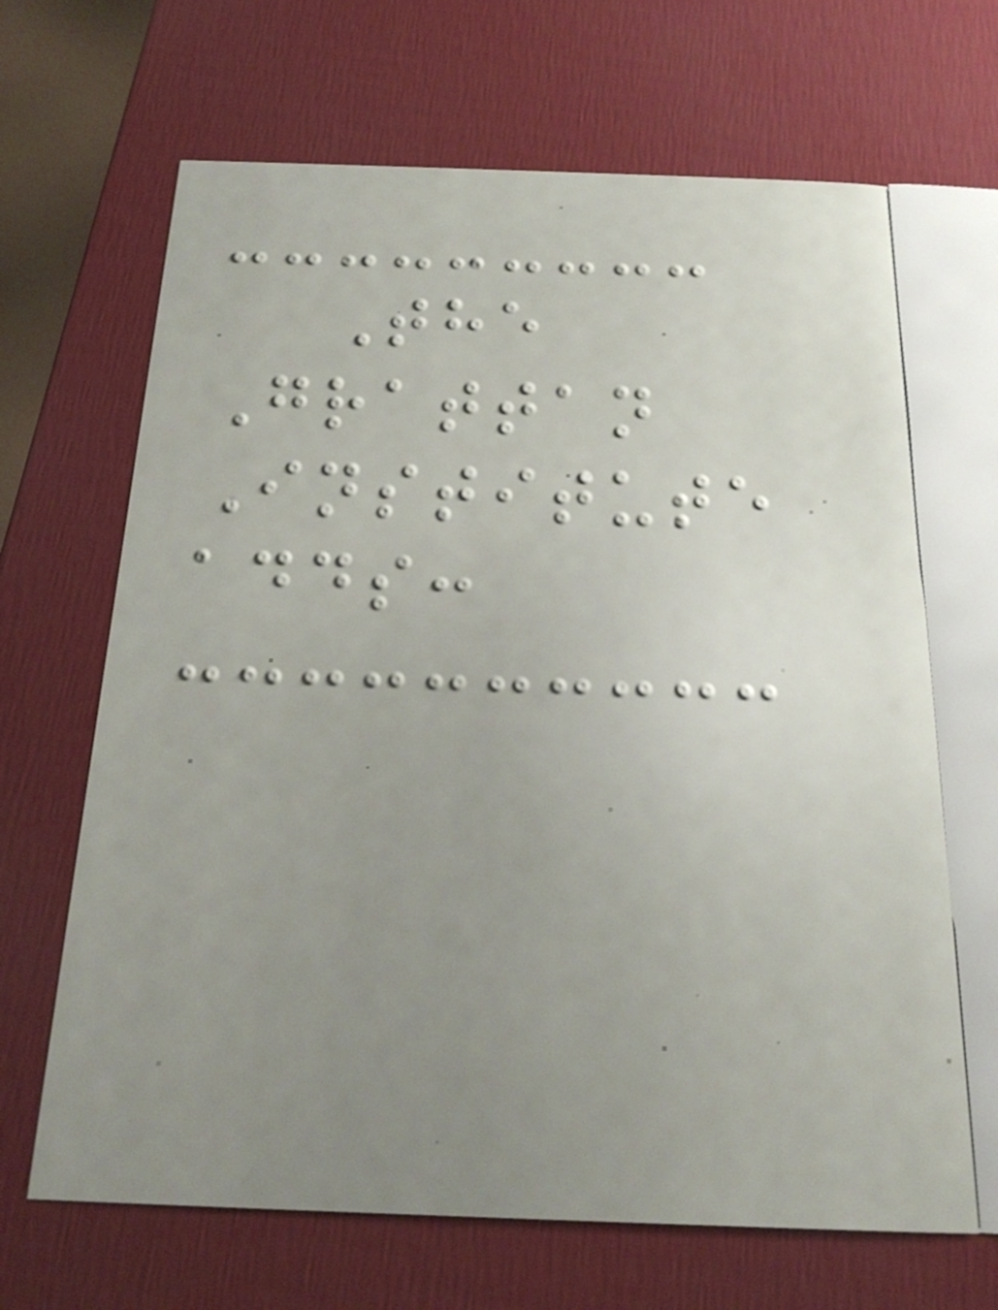The
Grattan
Institute
adds:
